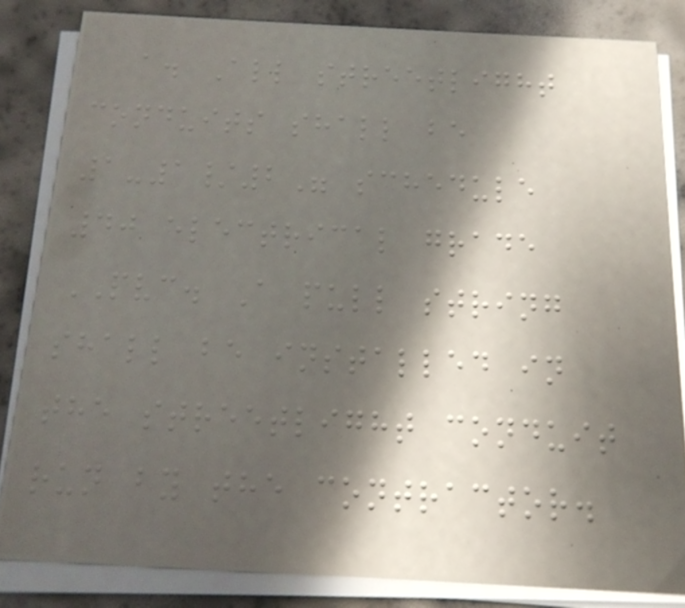a. All streetlight
conduits shall be
1-1/2" schedule
40 electrical grade
PVC. A pull string
shall be installed in
the streetlight conduit
run by the contractor.
